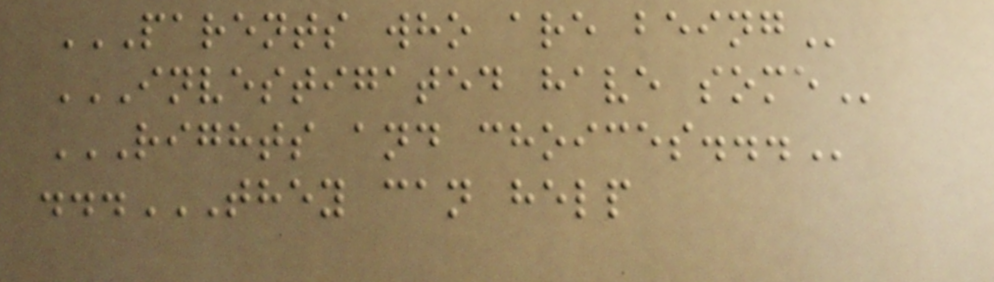PARENTS WHO ARE BEING
INVESTIGATED HAVE SOME
RIGHTS AND CHOICES...
...THEY CAN HELP
